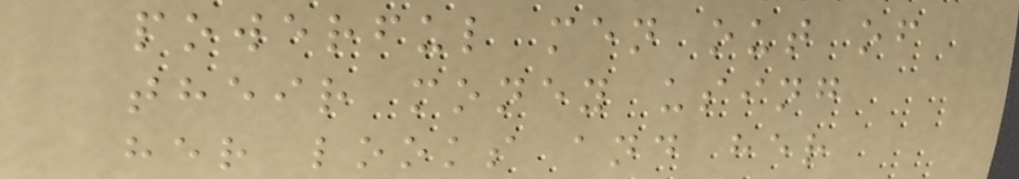powerful men out of
their money using
her looks and her
